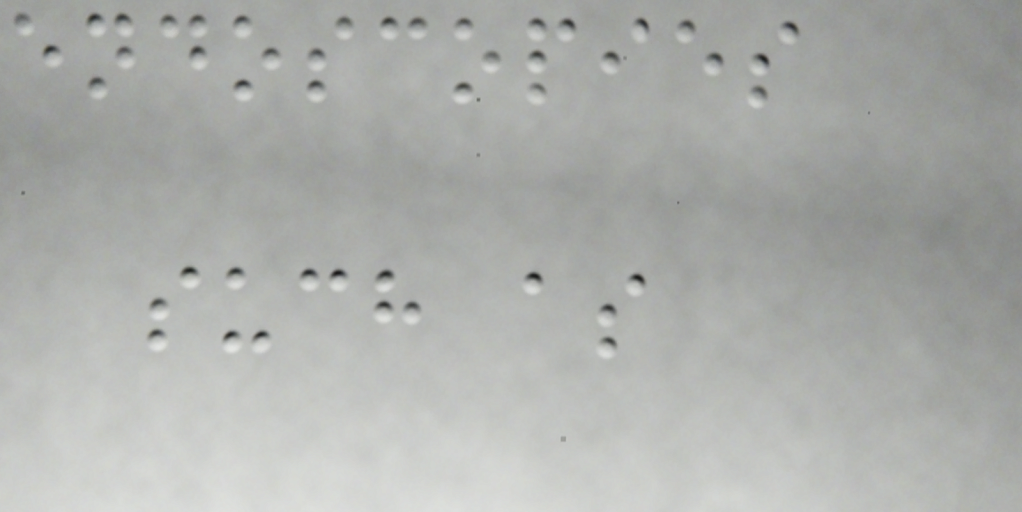endoscopies
such as
